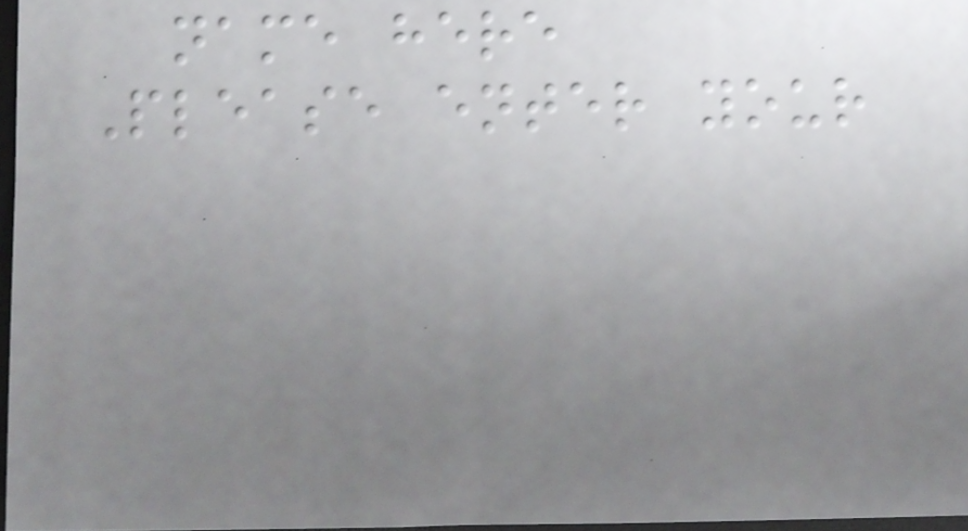name here
Please enter your
